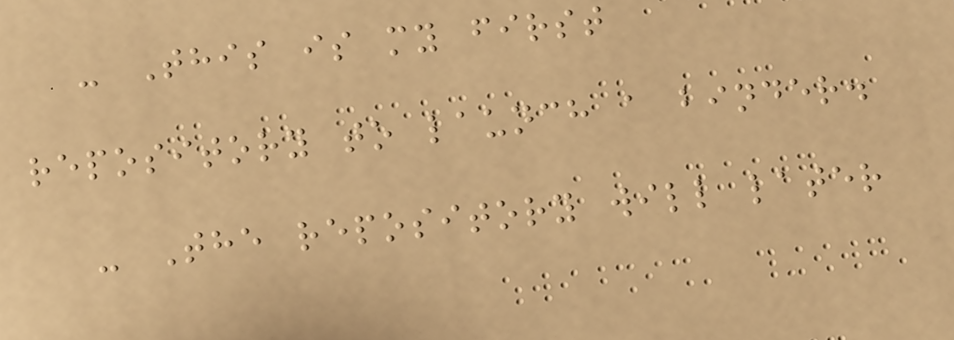- This is my first
repository to launch a binder.
- The repository will later
